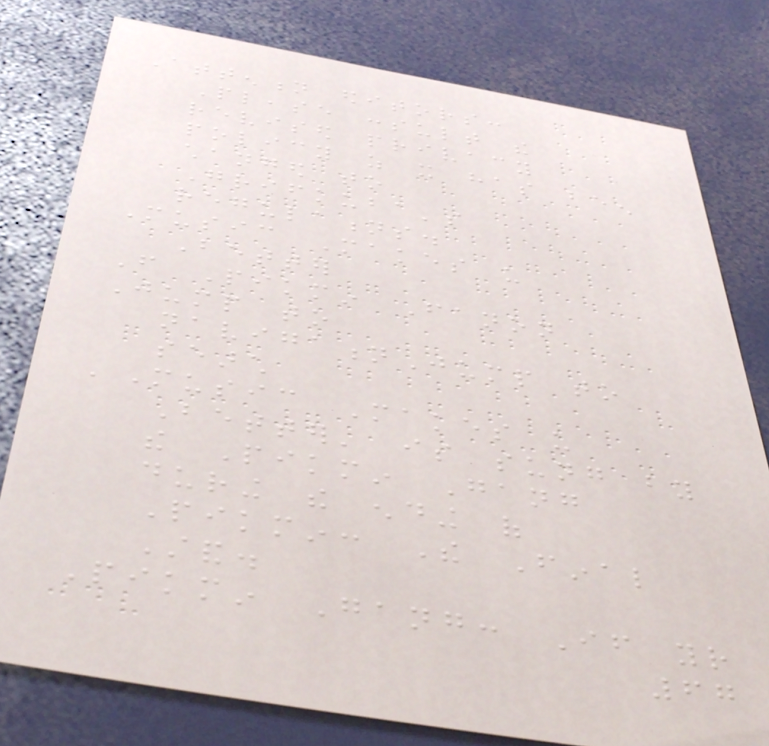Attention editors:
Please consult the
revised privacy
policy as it has been
changed to
Grifkuba's
regulations.
Music Makes us
Better
From Pikmin Fanon
Jump to
navigationJump to
search
'Music Makes us
Better' is sung by
the Pikmin Gang
during the ending of
Pikmin: The Final
Stand.
Pikmin Gang: If your
67
